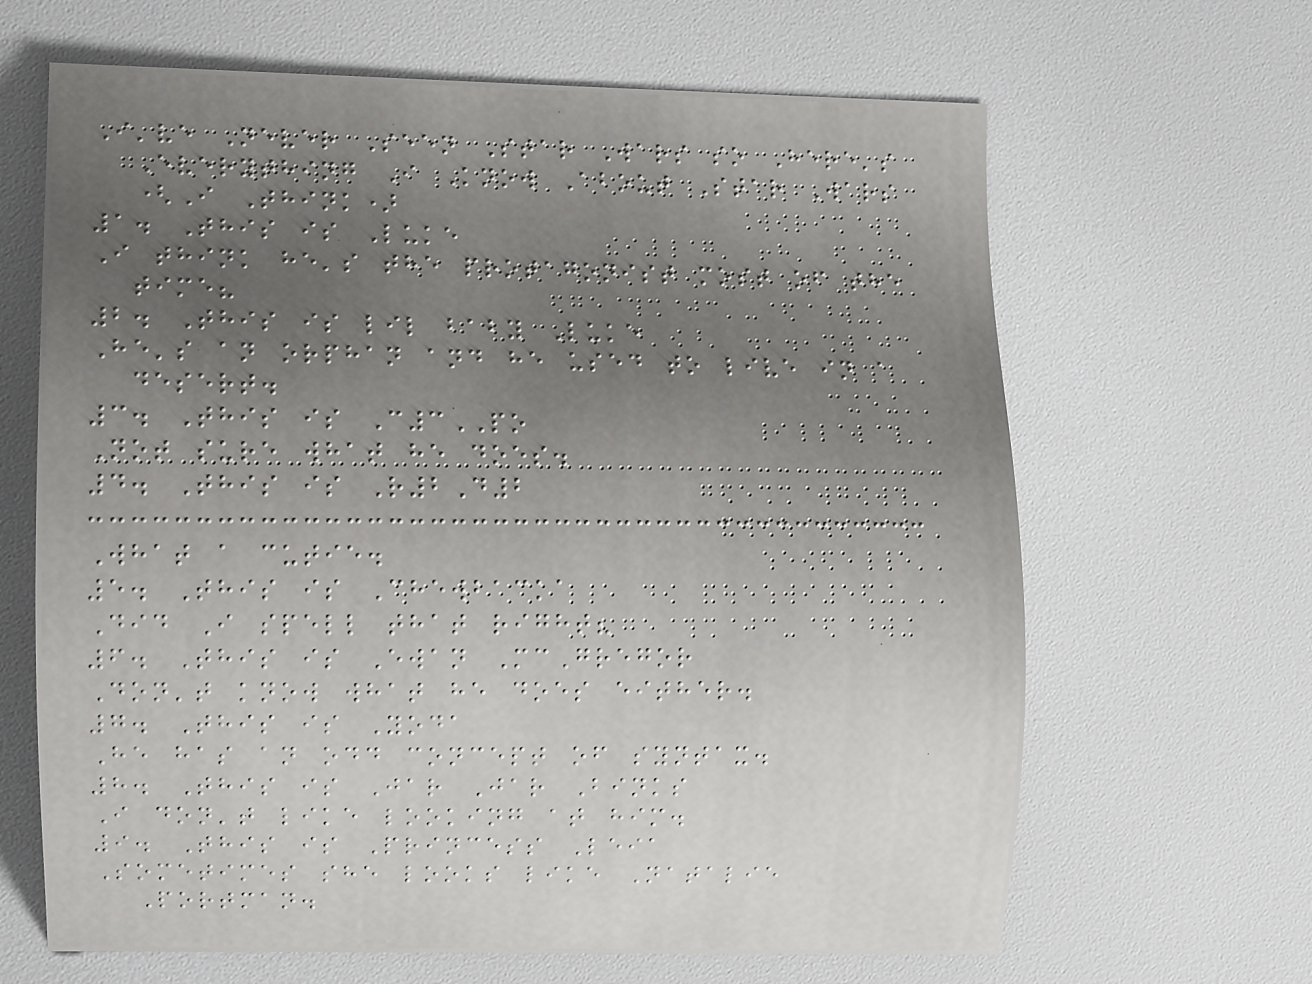I've Never Seen Star Wars so Here's
Everything I Know About Star Wars
(I Think)
1. This is Luke
I think he's the protagonist most of the
time?
2. This is lil baby Luke
He's an orphan and he used to live in a
desert.
3. This is C3PO
Not sure what he does.
4. This is R2D2
What a cutie.
5. This is Chewbacka
Did I spell that right?
6. This is Ewan McGregor
Don't know what he does either.
7. This is Yoda
He has an odd concept of syntax.
8. This is Jar Jar Binks
I don't like looking at him.
9. This is Princess Leia
Sometimes she looks like Natalie
Portman.
